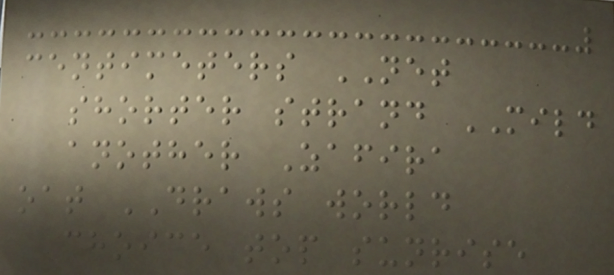centimeters NET
shorter strand MILD
another Zafira
oat DRAWS world
choice top sunrise
